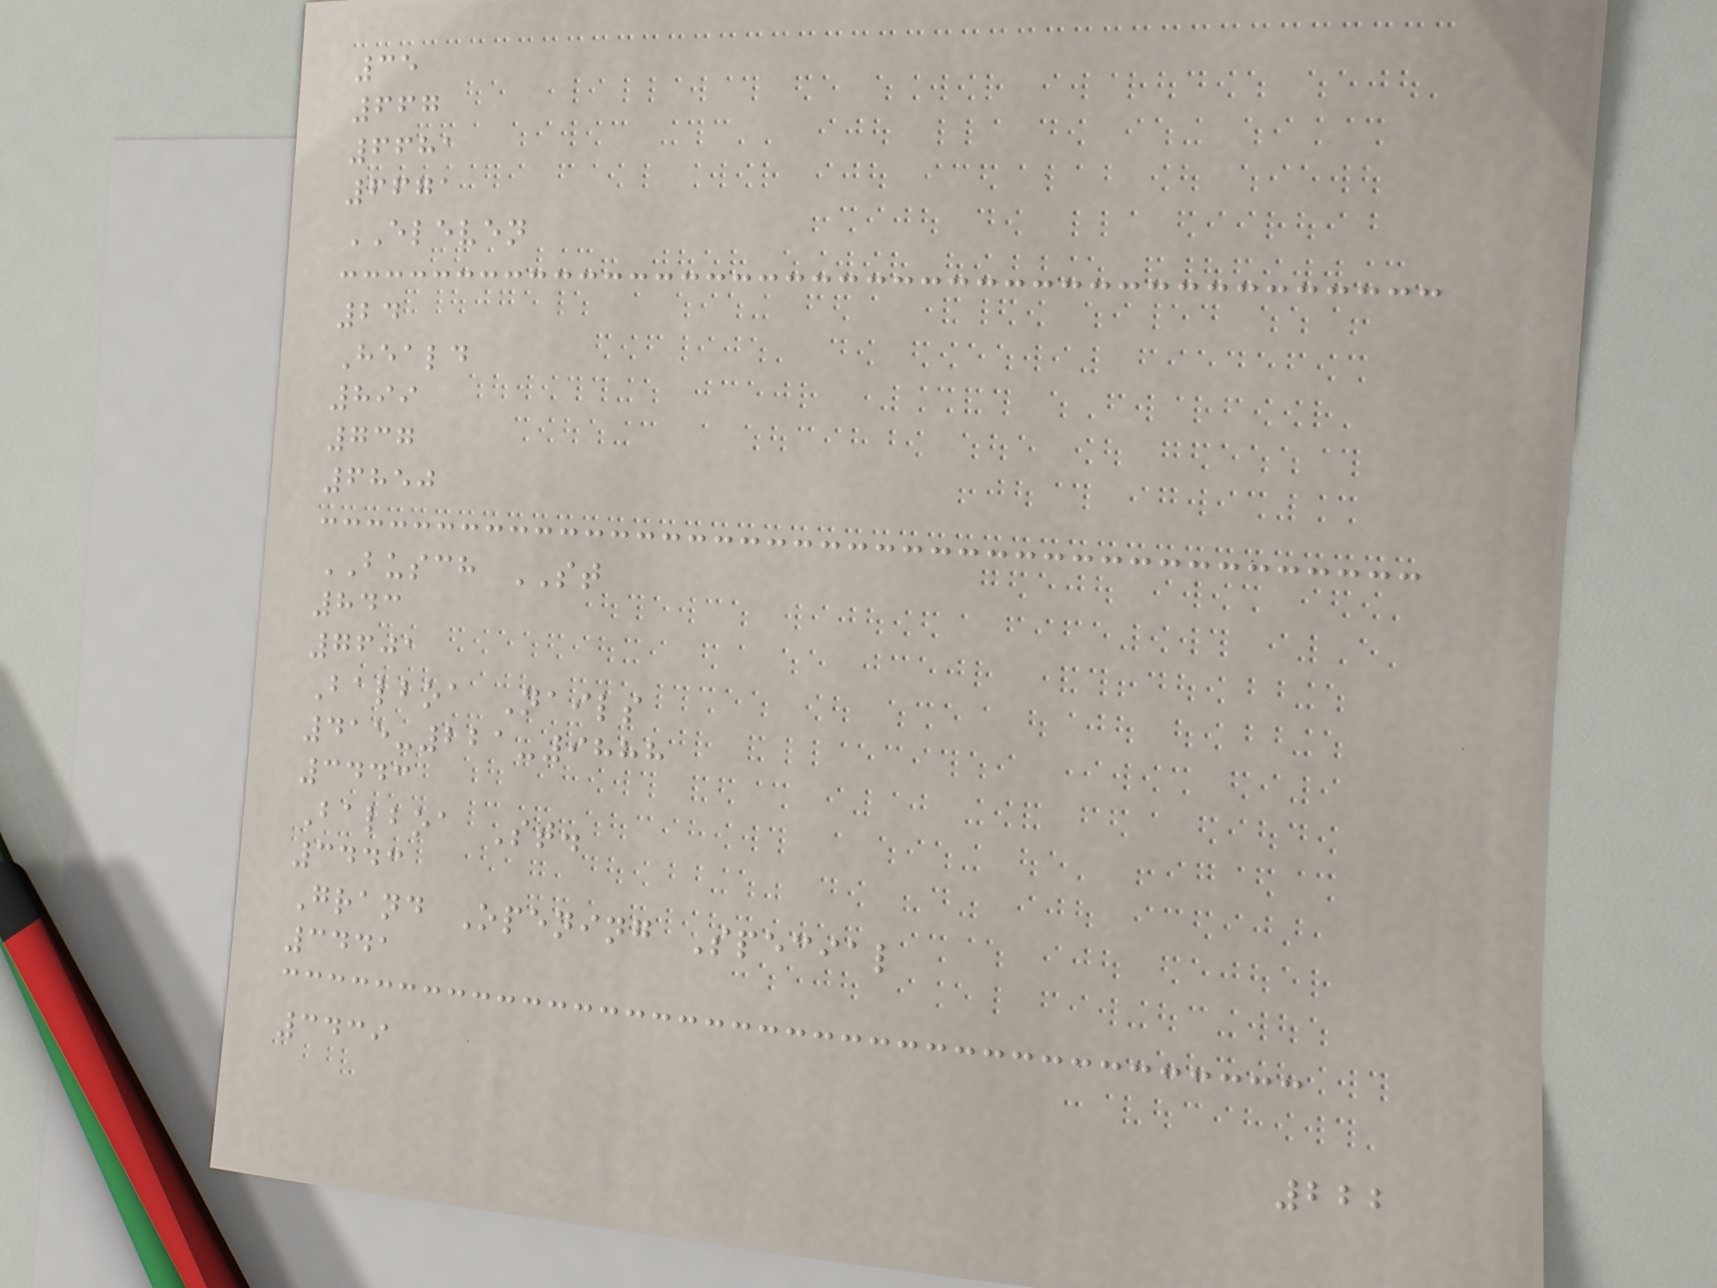35
667
6681
6671
ELEVEN
24
Heald
899
737
6850
BUSCH ST
843
7601
Balboa Nails
415-221-9888
3443
Balboa St.
3443
Grand Opening Special
3441
3439
222
